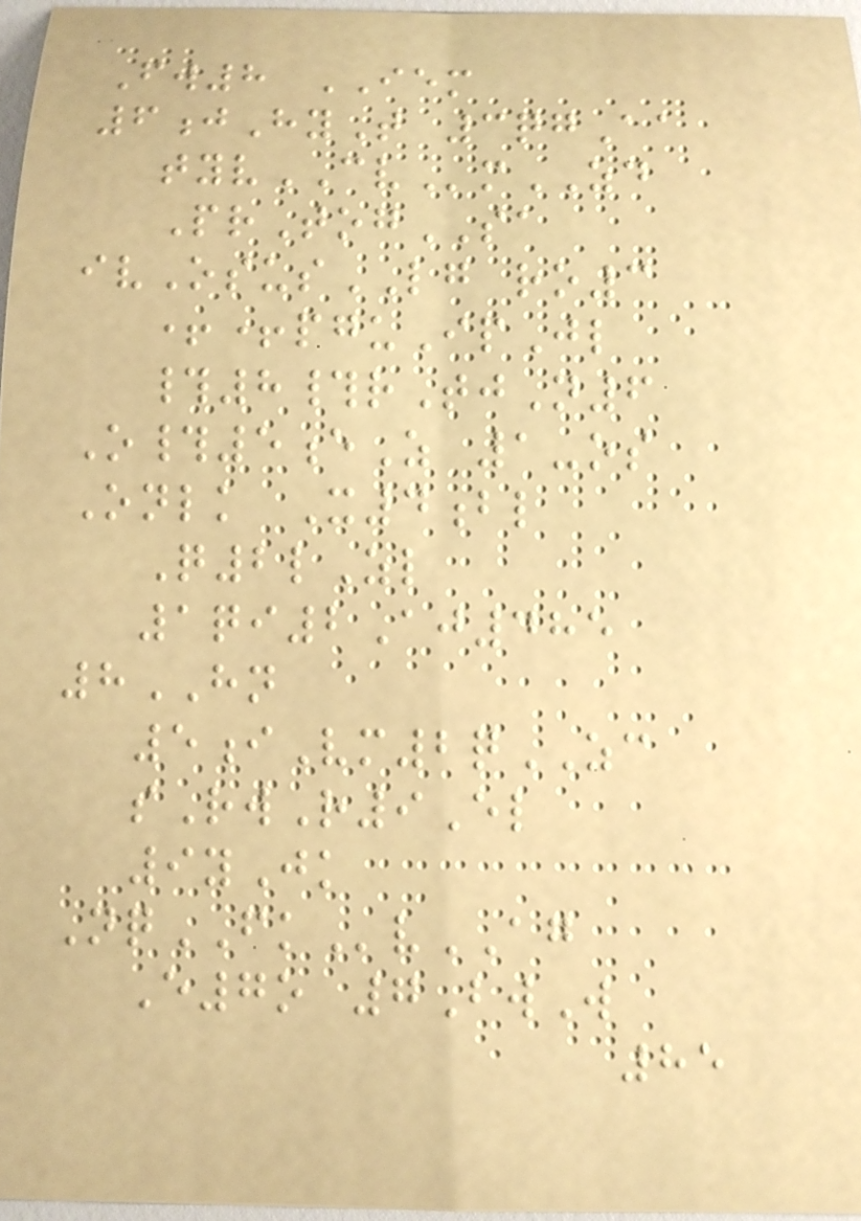Fw8 IEM
6jHyT 3qgAa
tyvCVmZD
PrTogSA
ivOsusLG ro3
++pguIpJl
#8#rTjN6
O#5eZ 1-os
Onlk X4bl
Q2lZl
1qi2Aj485
8HN
5iVm2qZC
sRwR9El
9yJk
NqFKvAG
E7o 7BwW
85
